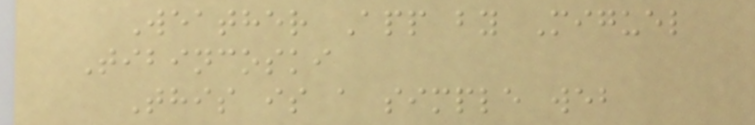Weather App by Miguel
Tibincoski
This is a simple web
